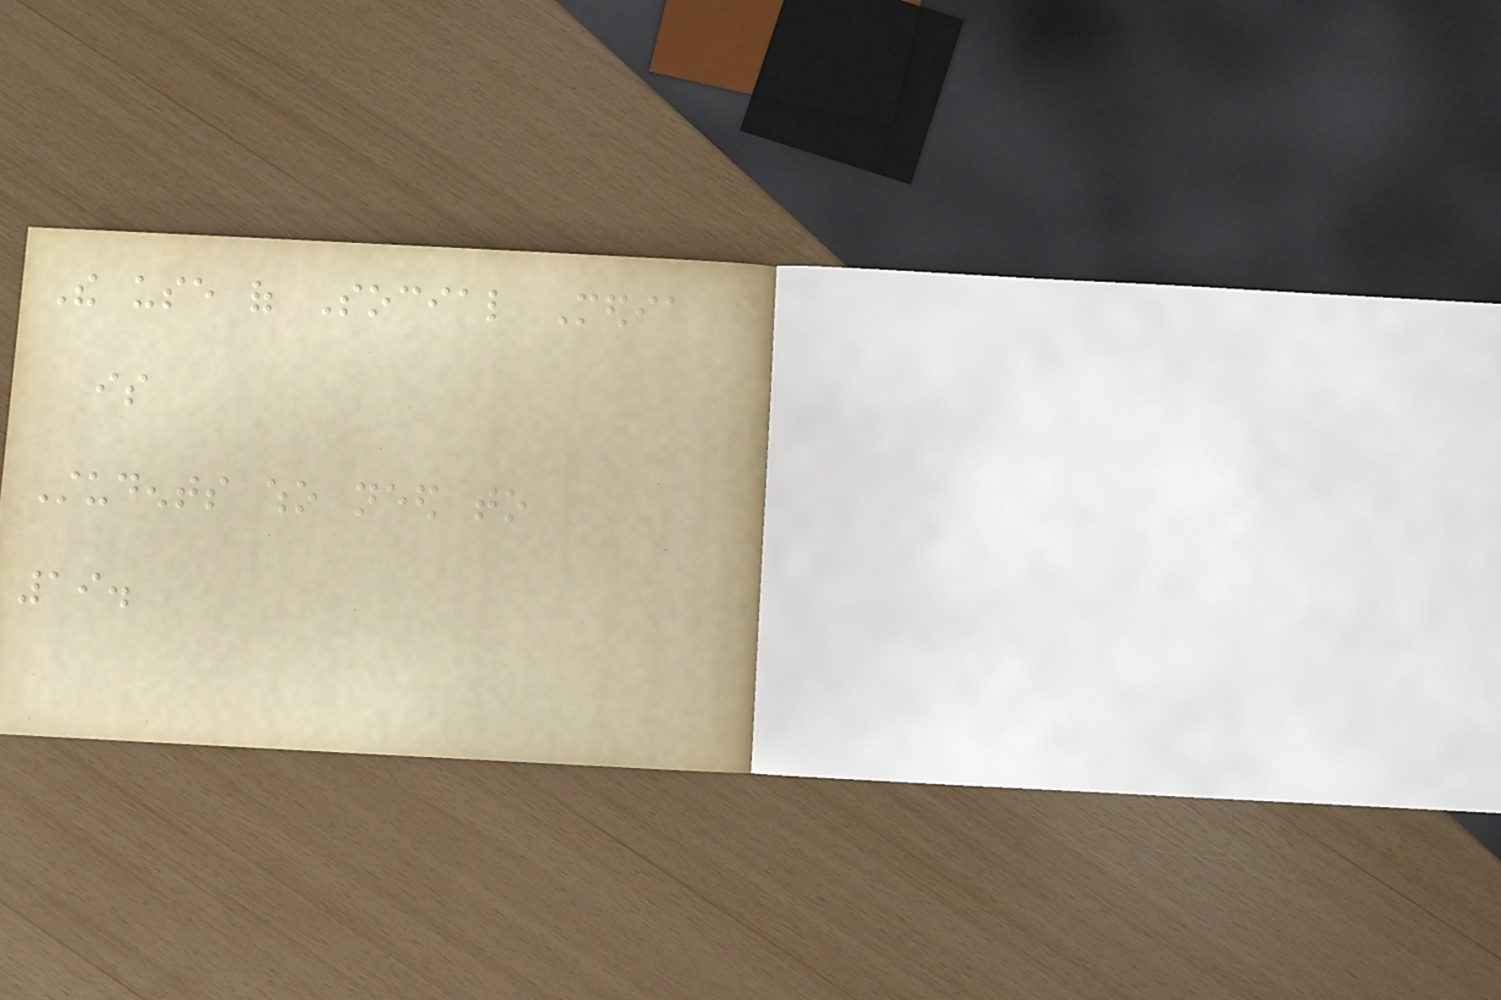The use of Social Media
is
Students who need to
19.
